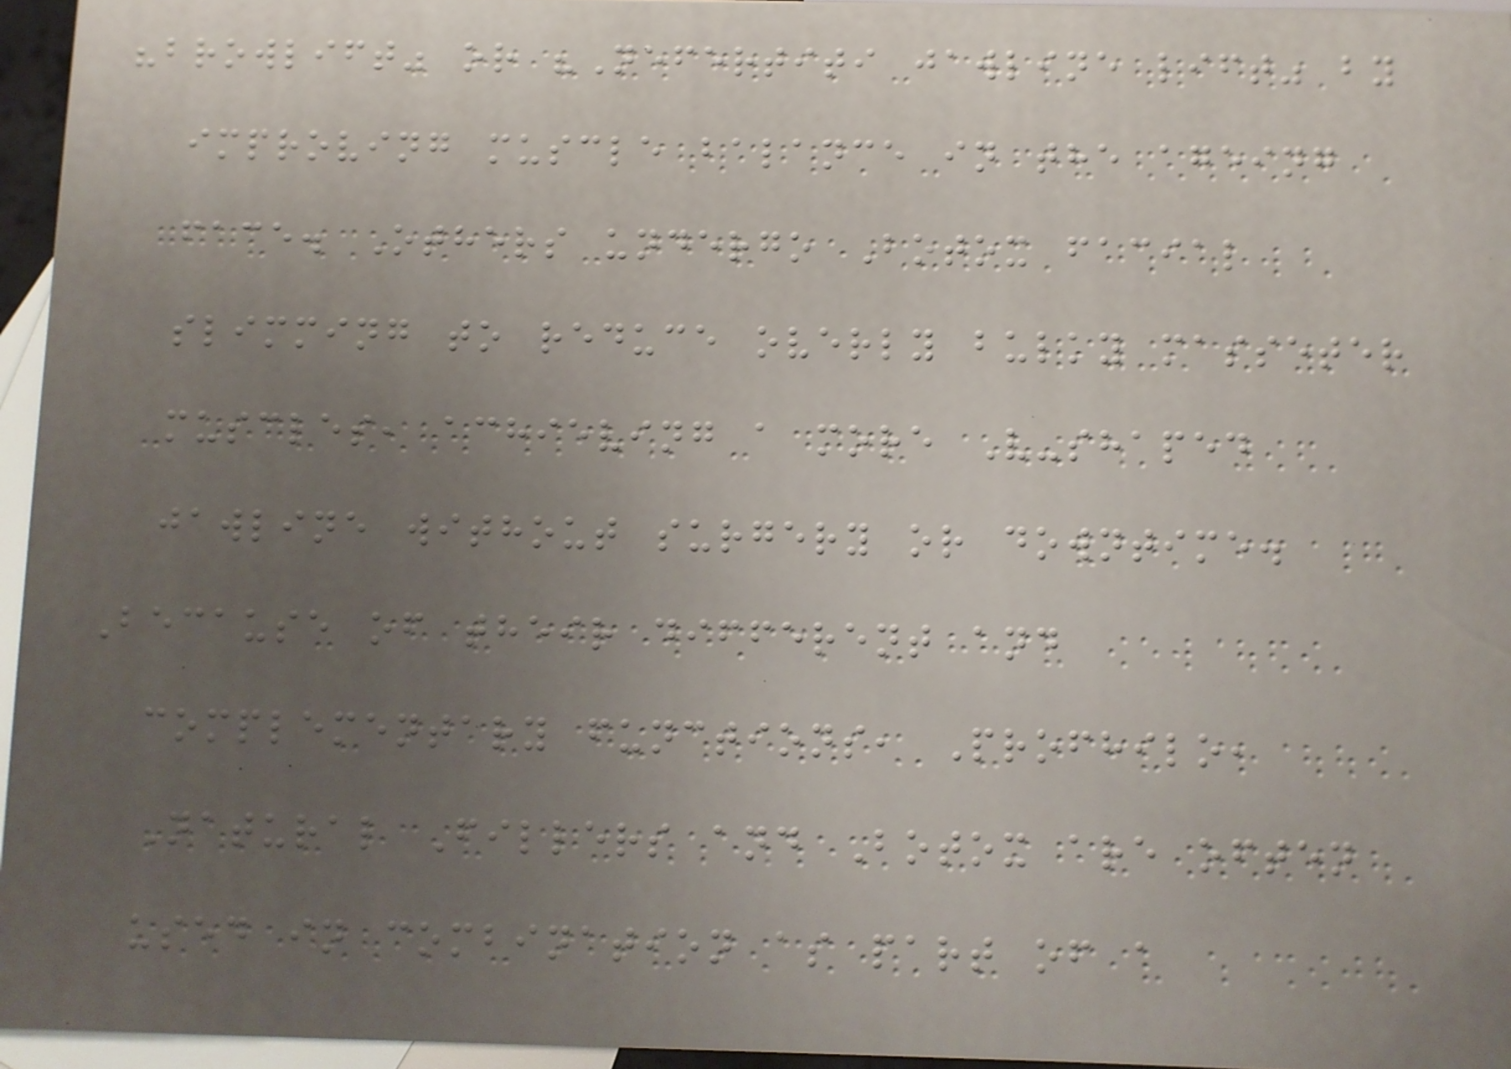"browlift" or "Nefertiti jawline lift" by
improving muscle balance in the ageing
face. Others undergo Botox facial
slimming to reduce overly bulky masseter
muscles, achieving a more V-shaped
jawline without surgery or downtime.
Because of their different and
complementary functions, Profhilo,
Natural Fillers and Botox are often
used in combination as part of a
